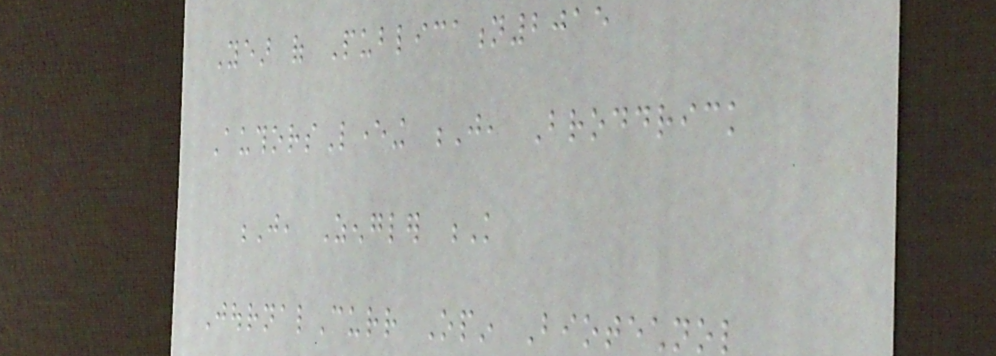Year of Publication2015
AuthorsLevering J, Broddrick
J, Zengler K
JournalCurr Opin Biotechnol
